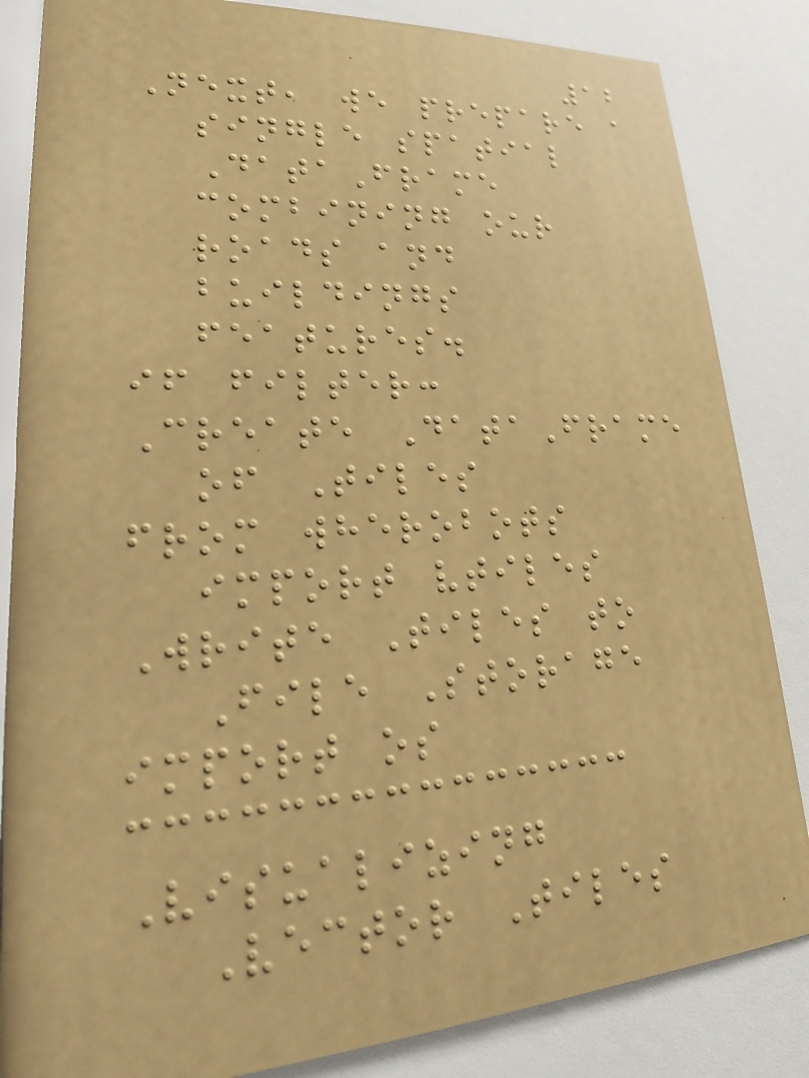12
Next, we prepare a
single spatial
DataFrame
combining our
roads and
buildings
features.
if filter:
Create DataFrame
of Tiles
from wherobots
import vtiles
Write Tiles to
File Storage
import os
Visualizing
Vector Tiles
